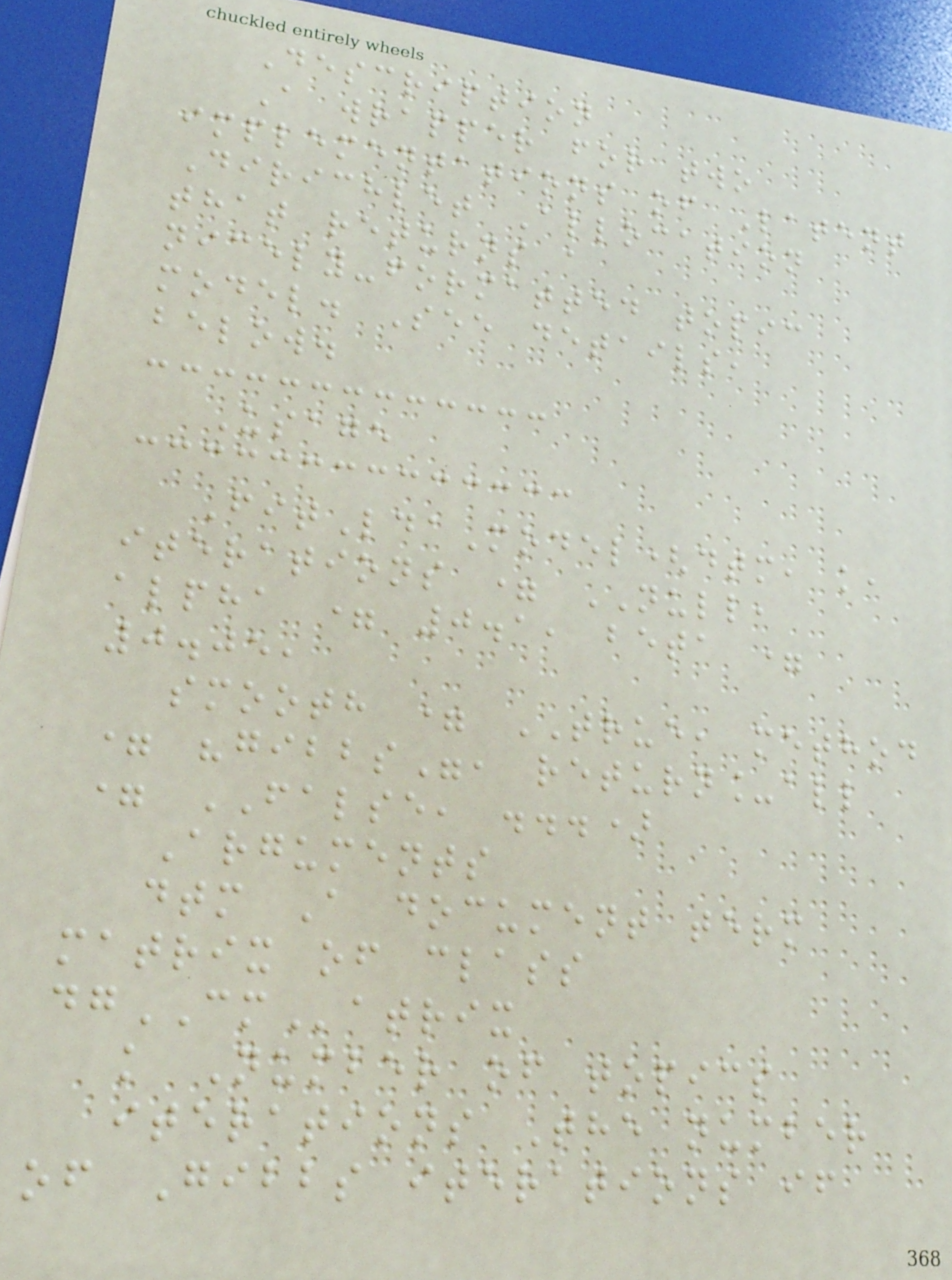Description
A wrapper for two
implementations of Latent
Dirichlet Allocation
that returns a
nicely-formatted topic
model. See details,
below.
Usage
FitLdaModel(dtm, k,
iterations = NULL,
alpha = 0.1, beta =
0.05,
smooth = TRUE, method
= "gibbs", return_all
= FALSE, ...)
Arguments
dtm A document term
matrix of class
dgCMatrix
k Number of topics
iterations The number
of Gibbs iterations if
